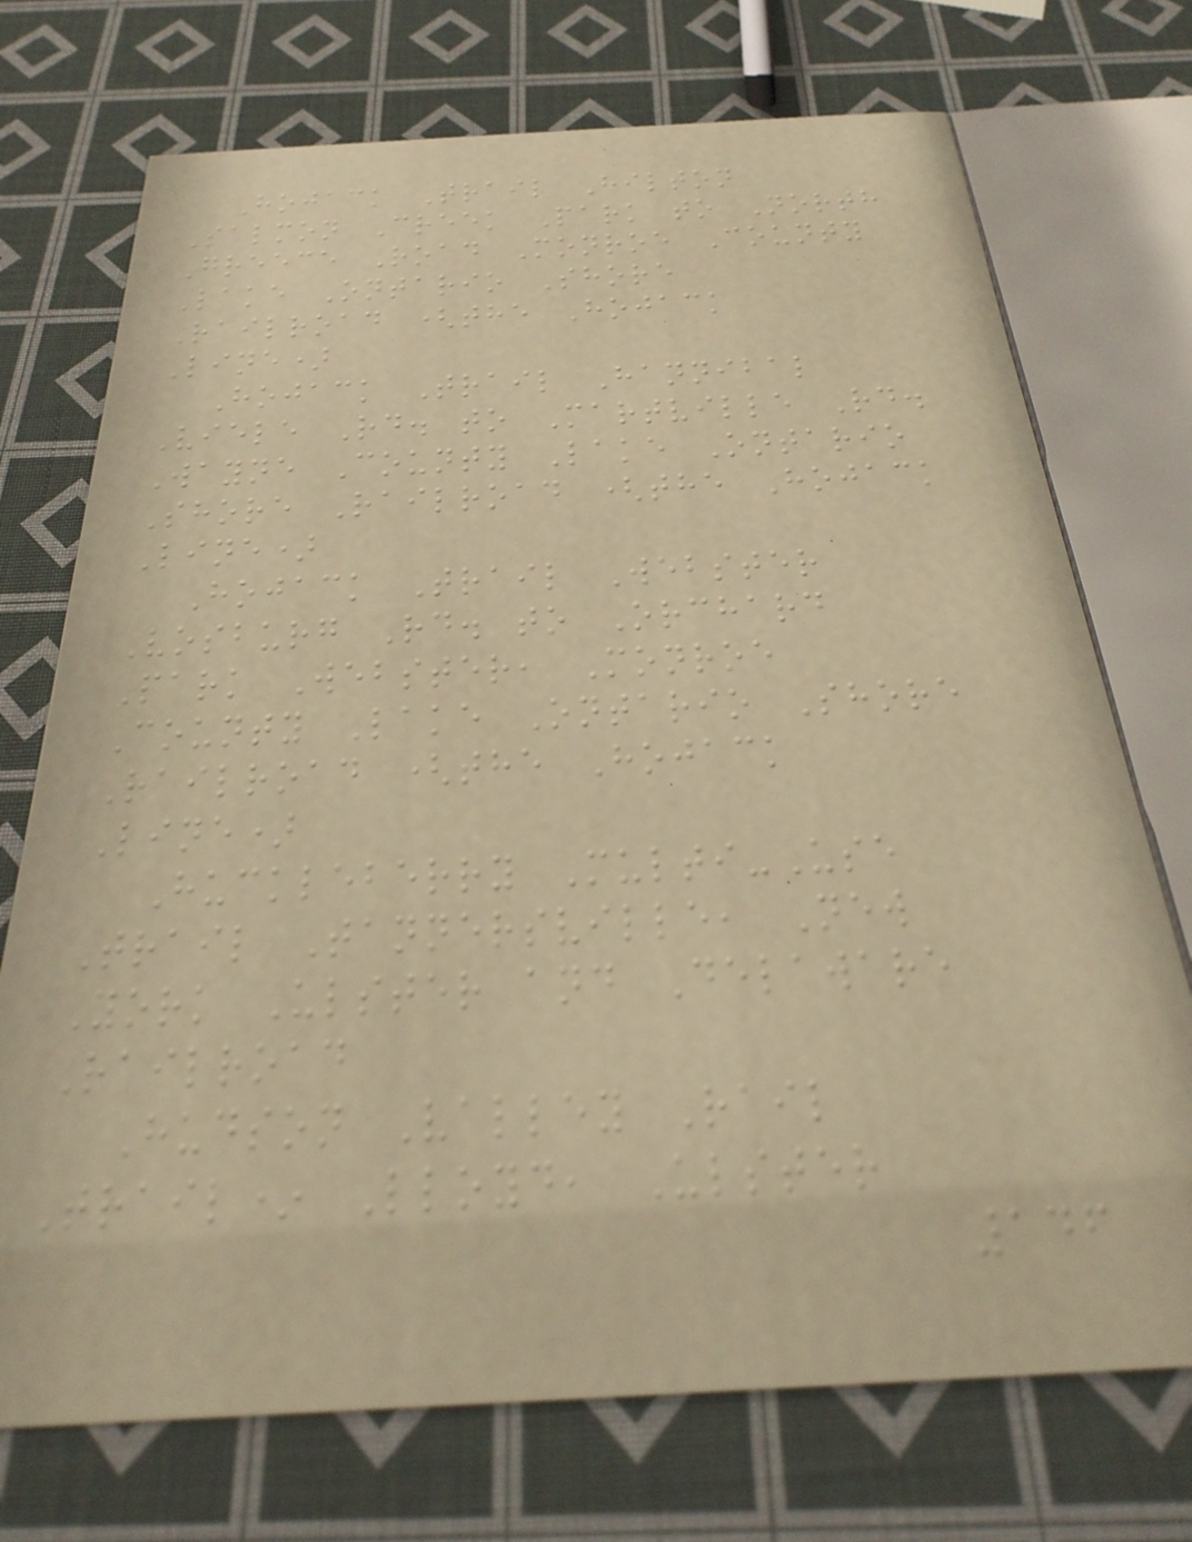Hojack Trail Hilton
Salmon Creek Park to North
Greece Road Monroe County
Lake Ontario Shore
Railroad (the Hojack
Line)
Hojack Trail Hannibal
Viele Rd. to Martville Rd.
Wayne County Lake Ontario
Shore Railroad (the Hojack
Line)
Hojack Trail Webster
Vosburg Rd. to Orchard
Park Webster, Monroe
County Lake Ontario Shore
Railroad (the Hojack
Line)
Huckleberry Multi-Use
Trail Tannersville, New
York Ulster and Delaware
Railroad
Hudson Valley Rail
Trail* Lloyd, Ulster
146
